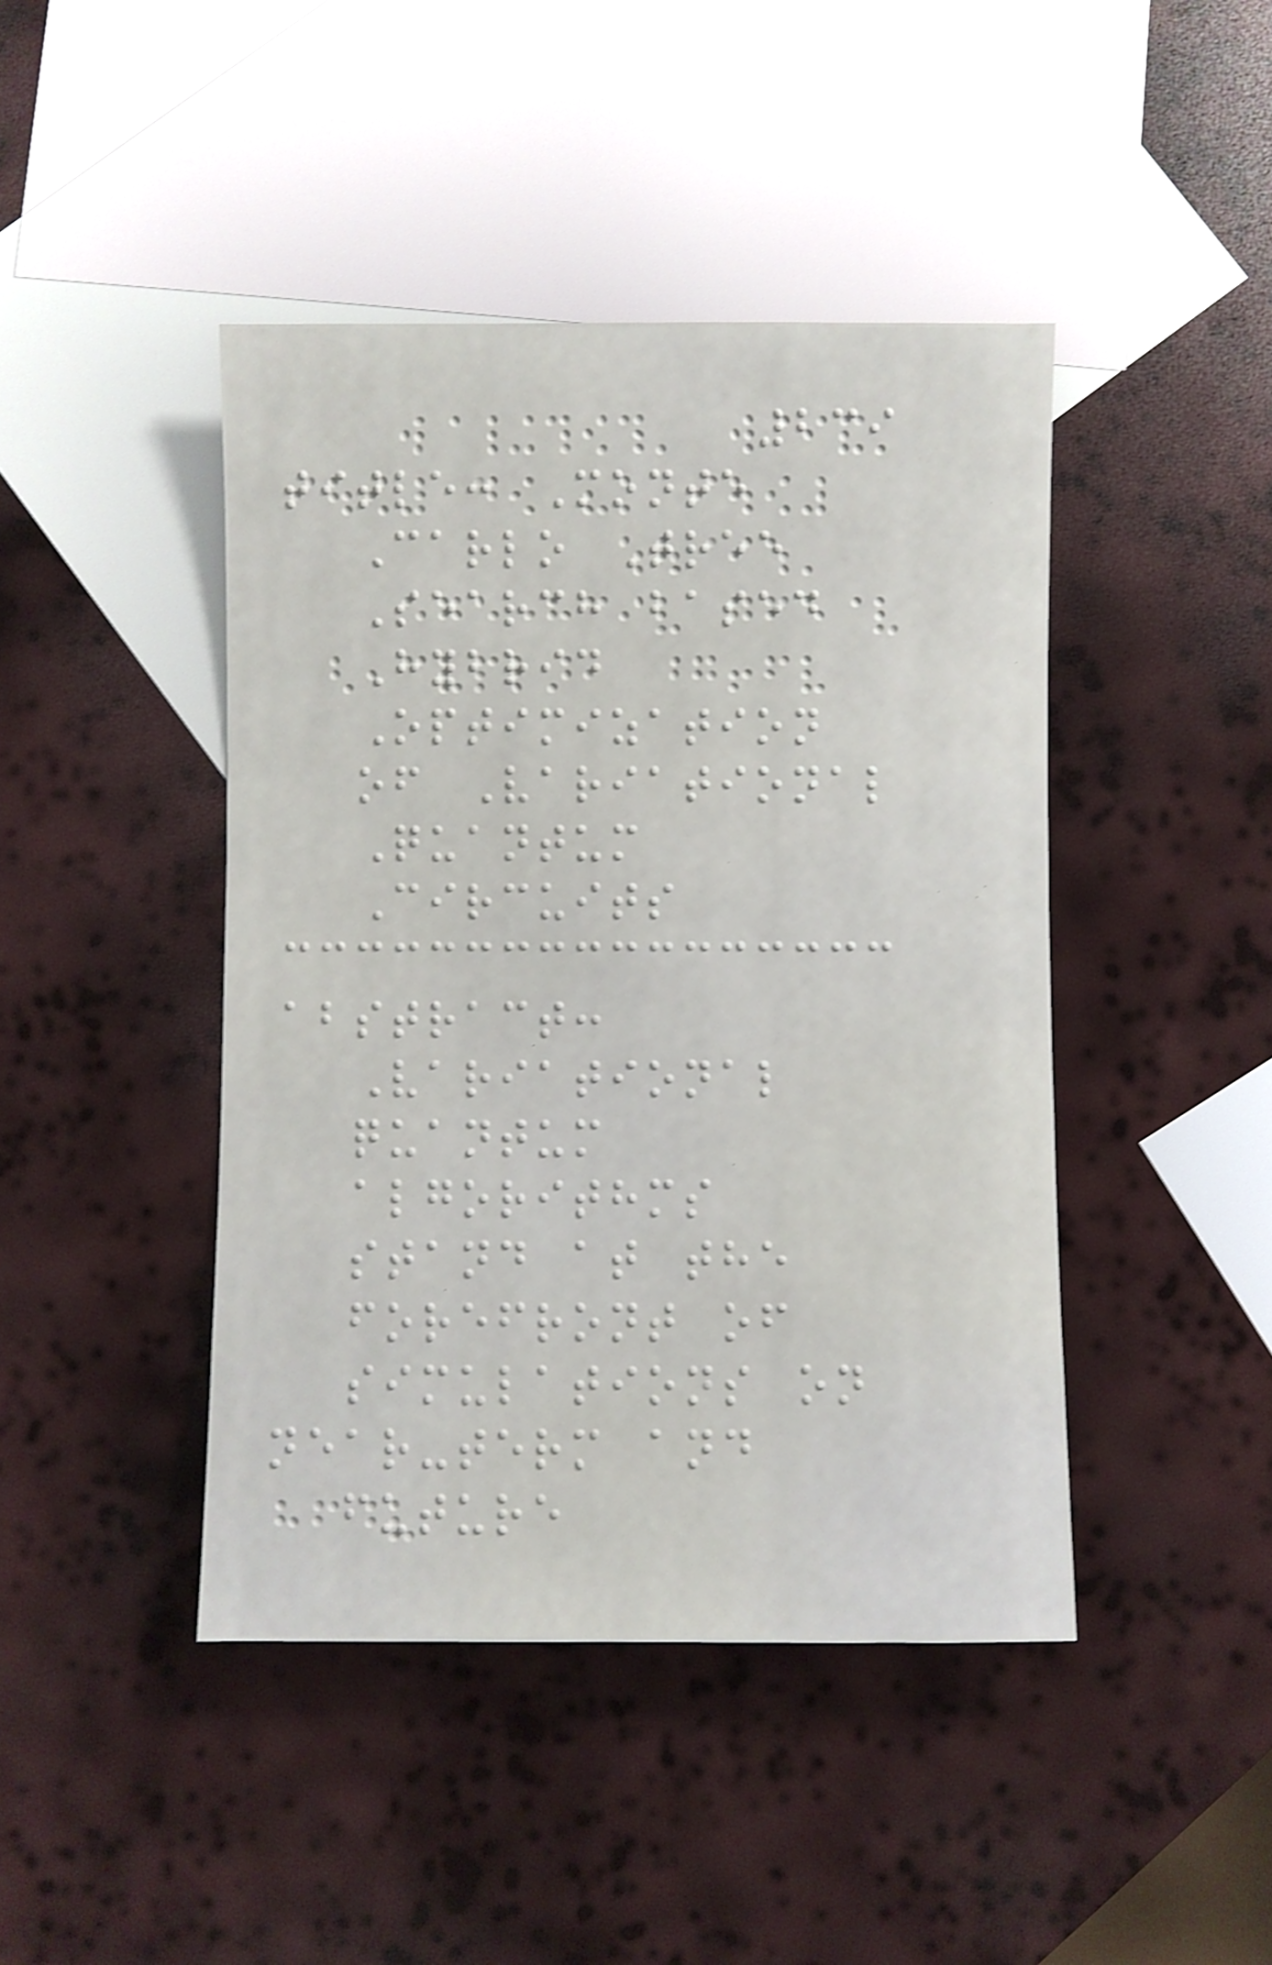239
title: Monte
Carlo Tree
Search based
Hybrid
Optimization
of Variational
Quantum
Circuits
abstract:
Variational
quantum
algorithms
stand at the
forefront of
simulations on
near-term and
future
